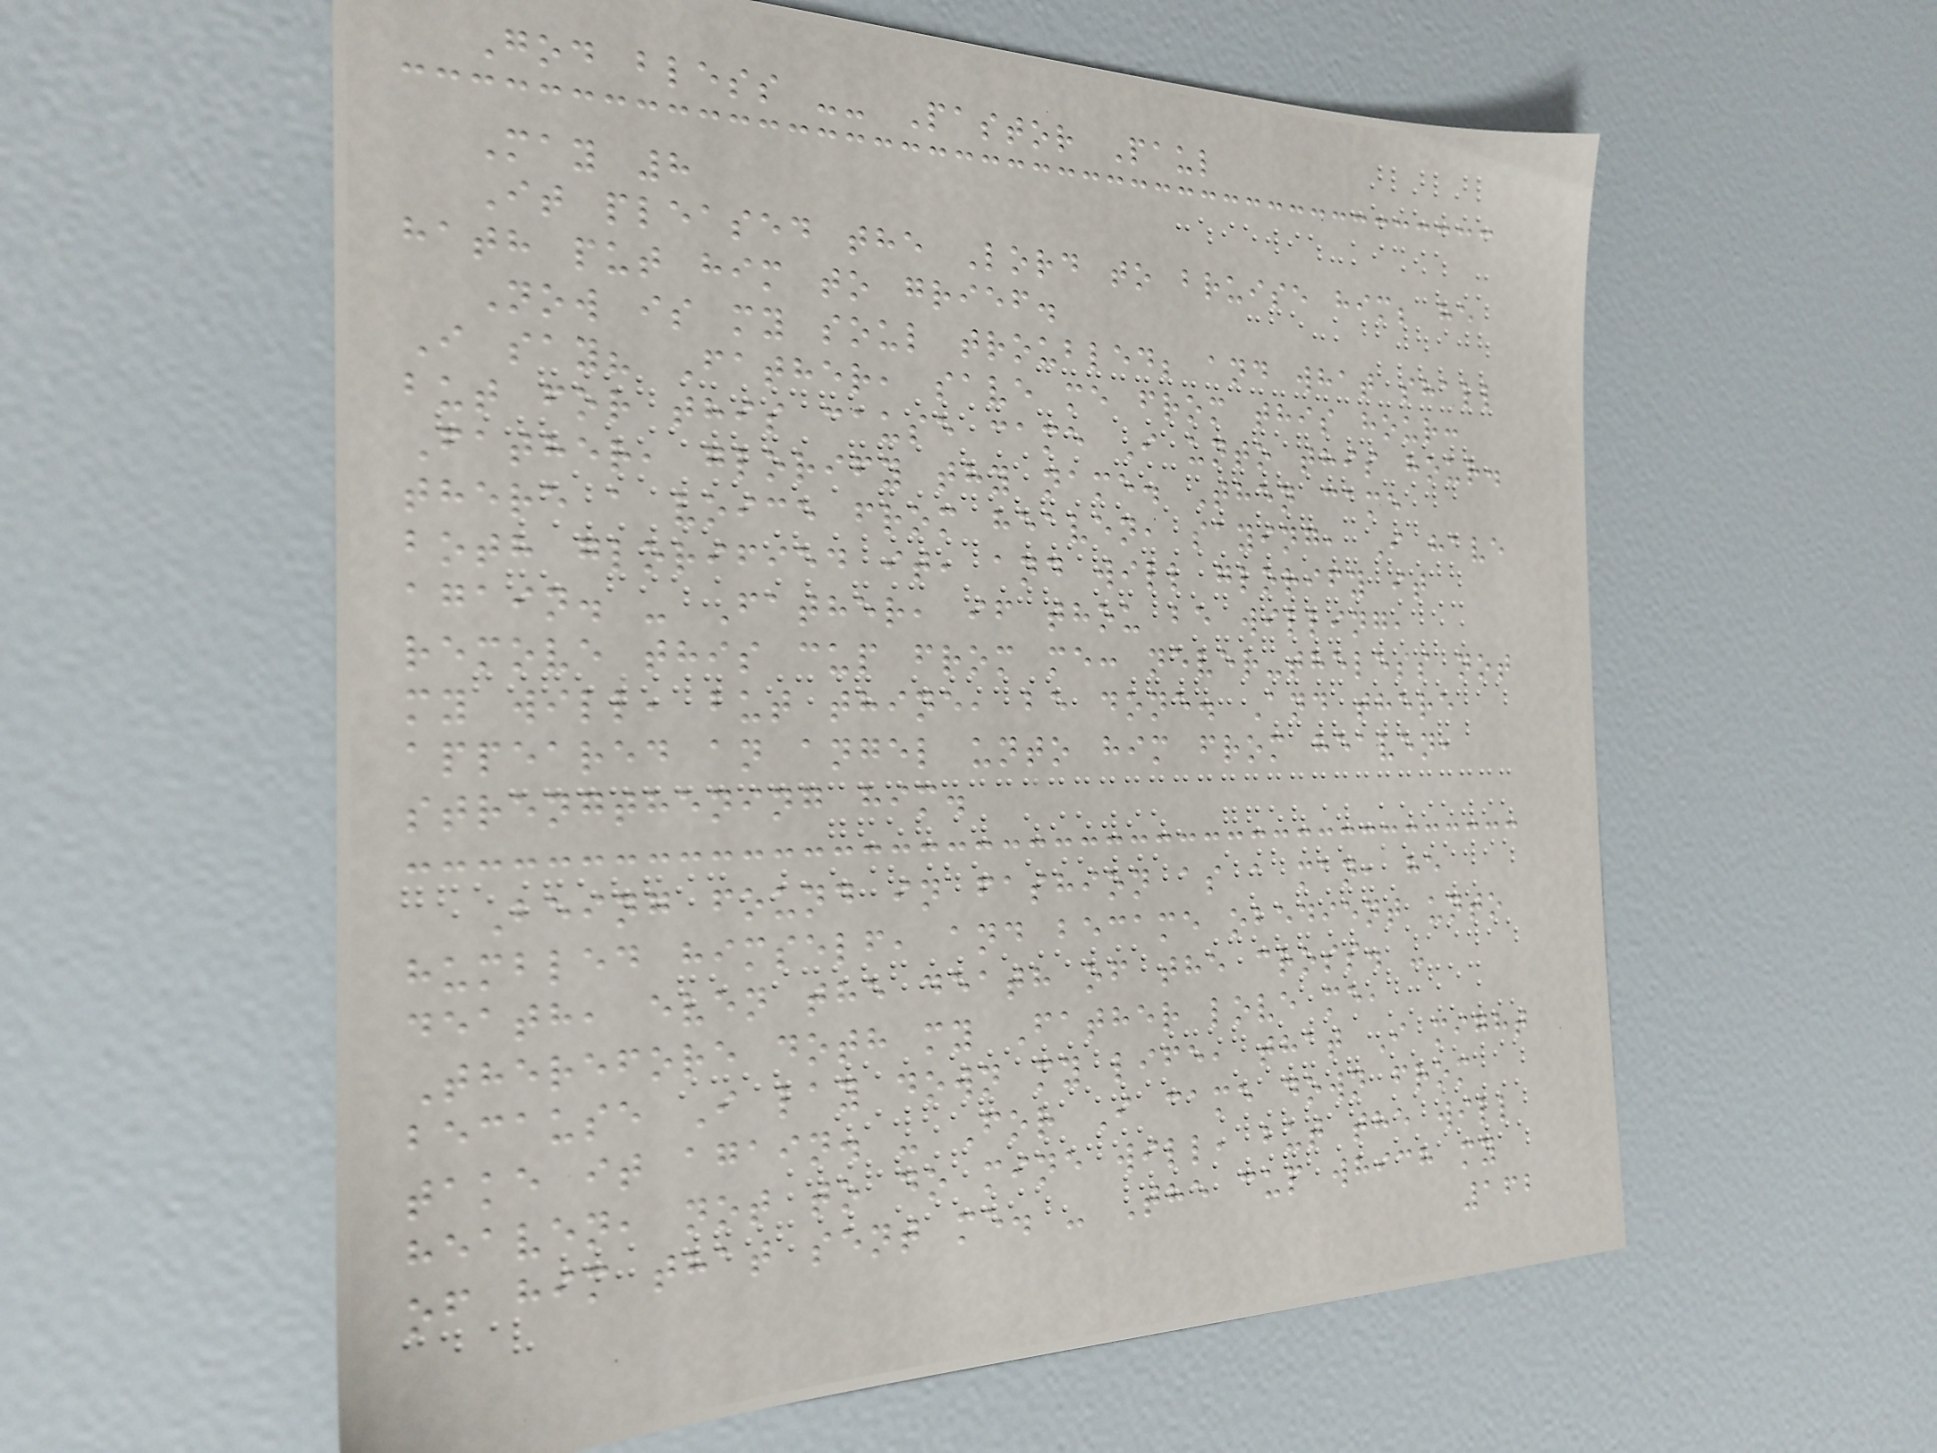God bless -- Pastor Paul
May 8
It pleased the Lord to bruise him; he
hath put him to grief.
Now is my soul troubled; and what shall
I say? Father, save me from this hour:
but for this cause came I unto this hour.
Father, glorify thy name. Then came
there a voice from heaven, saying, I have
both glorified it, and will glorify it
again. - Father, if thou be willing,
remove this cup from me: never-theless not
my will, but thine, be done. And there
appeared an angel unto him from heaven,
strengthening him.
Being found in fashion as a man, he
humbled himself, and became obedient unto
death, even the death of the cross. -
Therefore doth my Father love me,
because I lay down my life, that I might
take it again. - For I came down from
heaven, not to do mine will, but the will
of him that sent me. - The cup which my
162
